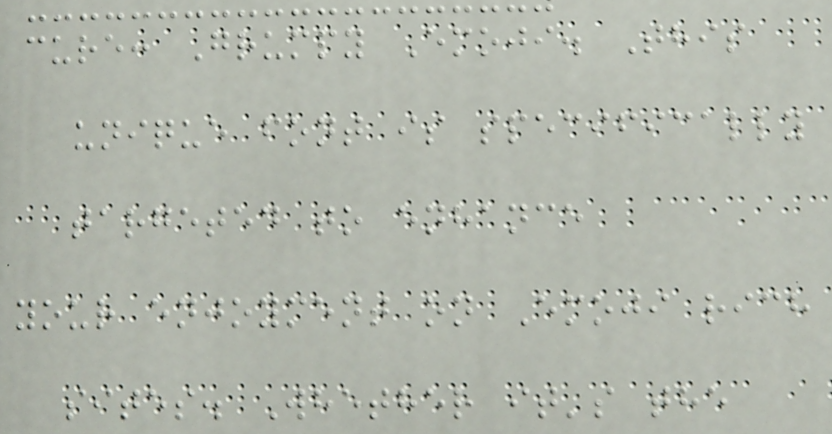cure: Grumpy Emoji. This
unique font is specifically
targeted to enhance
your enjoyment on Emoji rich
sites. Whether it's the
